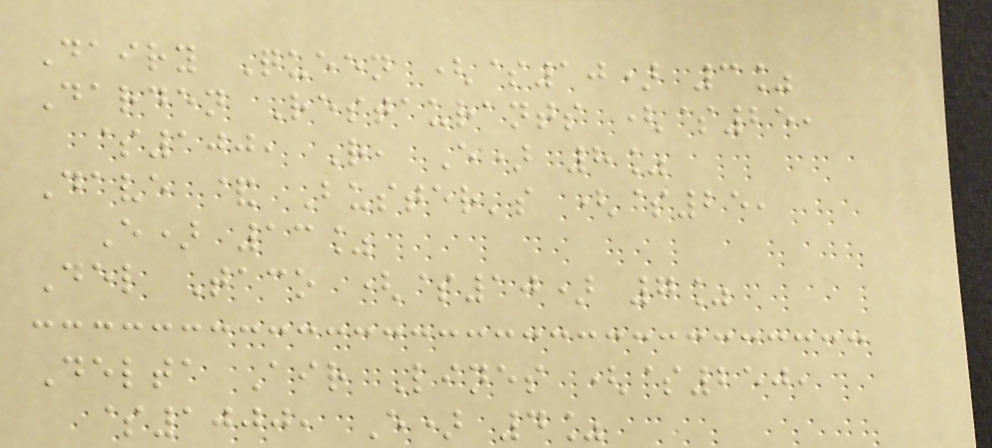Dairy Queen ($10) 3%
Darden Restaurants ($25,
$100, R, E) 8%
Dave & Buster's ($25,
E) 13%
Del Taco ($10) 7%
Delta Air Lines ($250,
$1000, E) 4%
